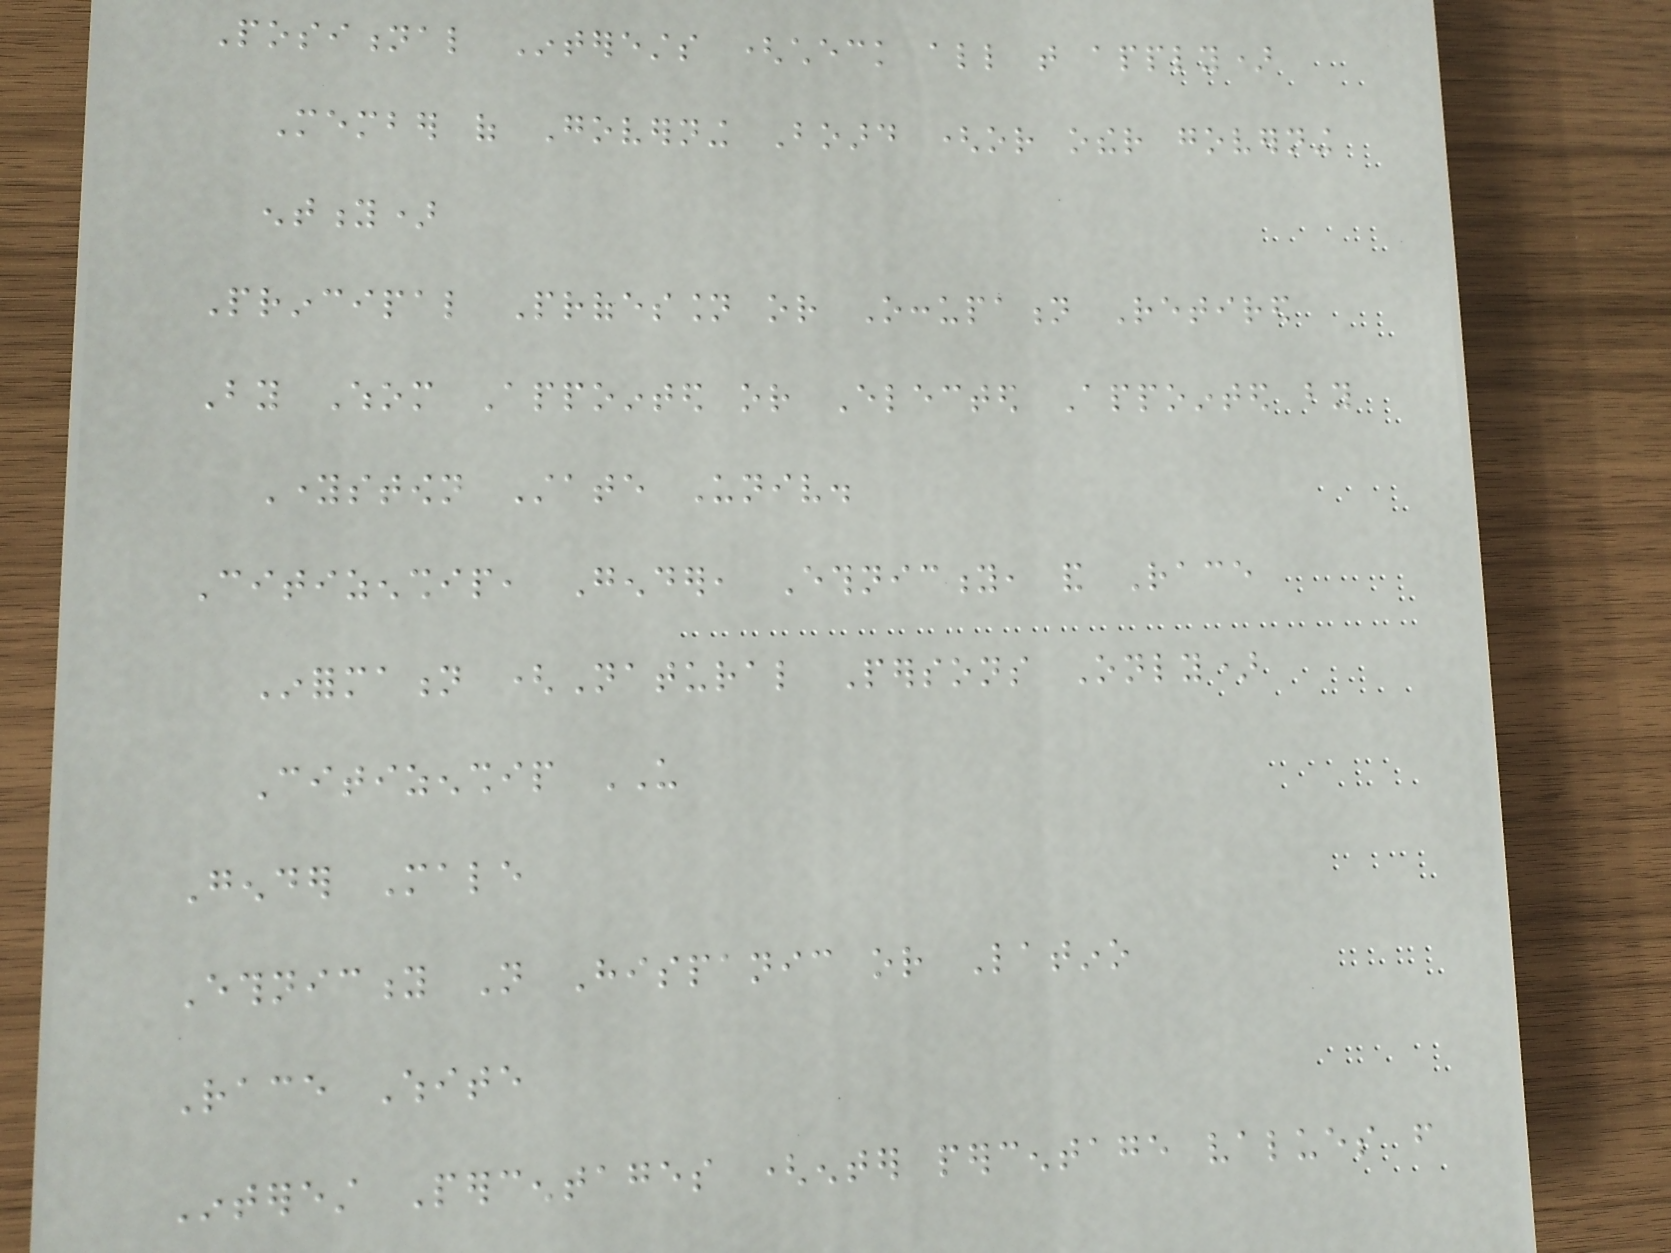Positional Interests (check all that apply)
Member of Governing Board (or other governing
entity)
Principal Profession or Occupation Retired
By Whom Appointed or Elected Appointed by
Youngstown State Univ.
Citizenship, Gender, Ethnicity, and Race
Information (Natural Persons Only)
Citizenship US
Gender Male
Ethnicity Not Hispanic or Latino
Race White
Interest Percentages (enter percentage values from
